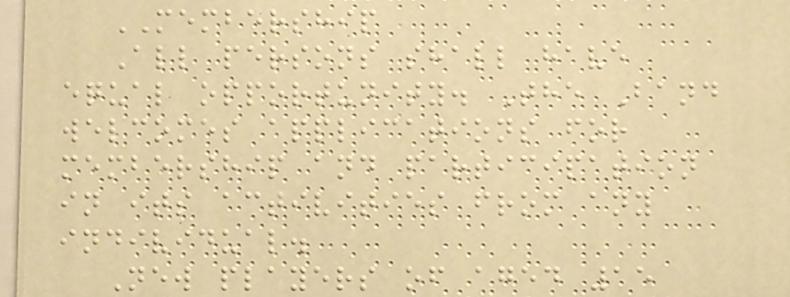MEMBERSHIP
All persons shall have
equal opportunity. The Band
welcomes applications for
membership and participation
in its activities from any
individual.
New players of aged 15
